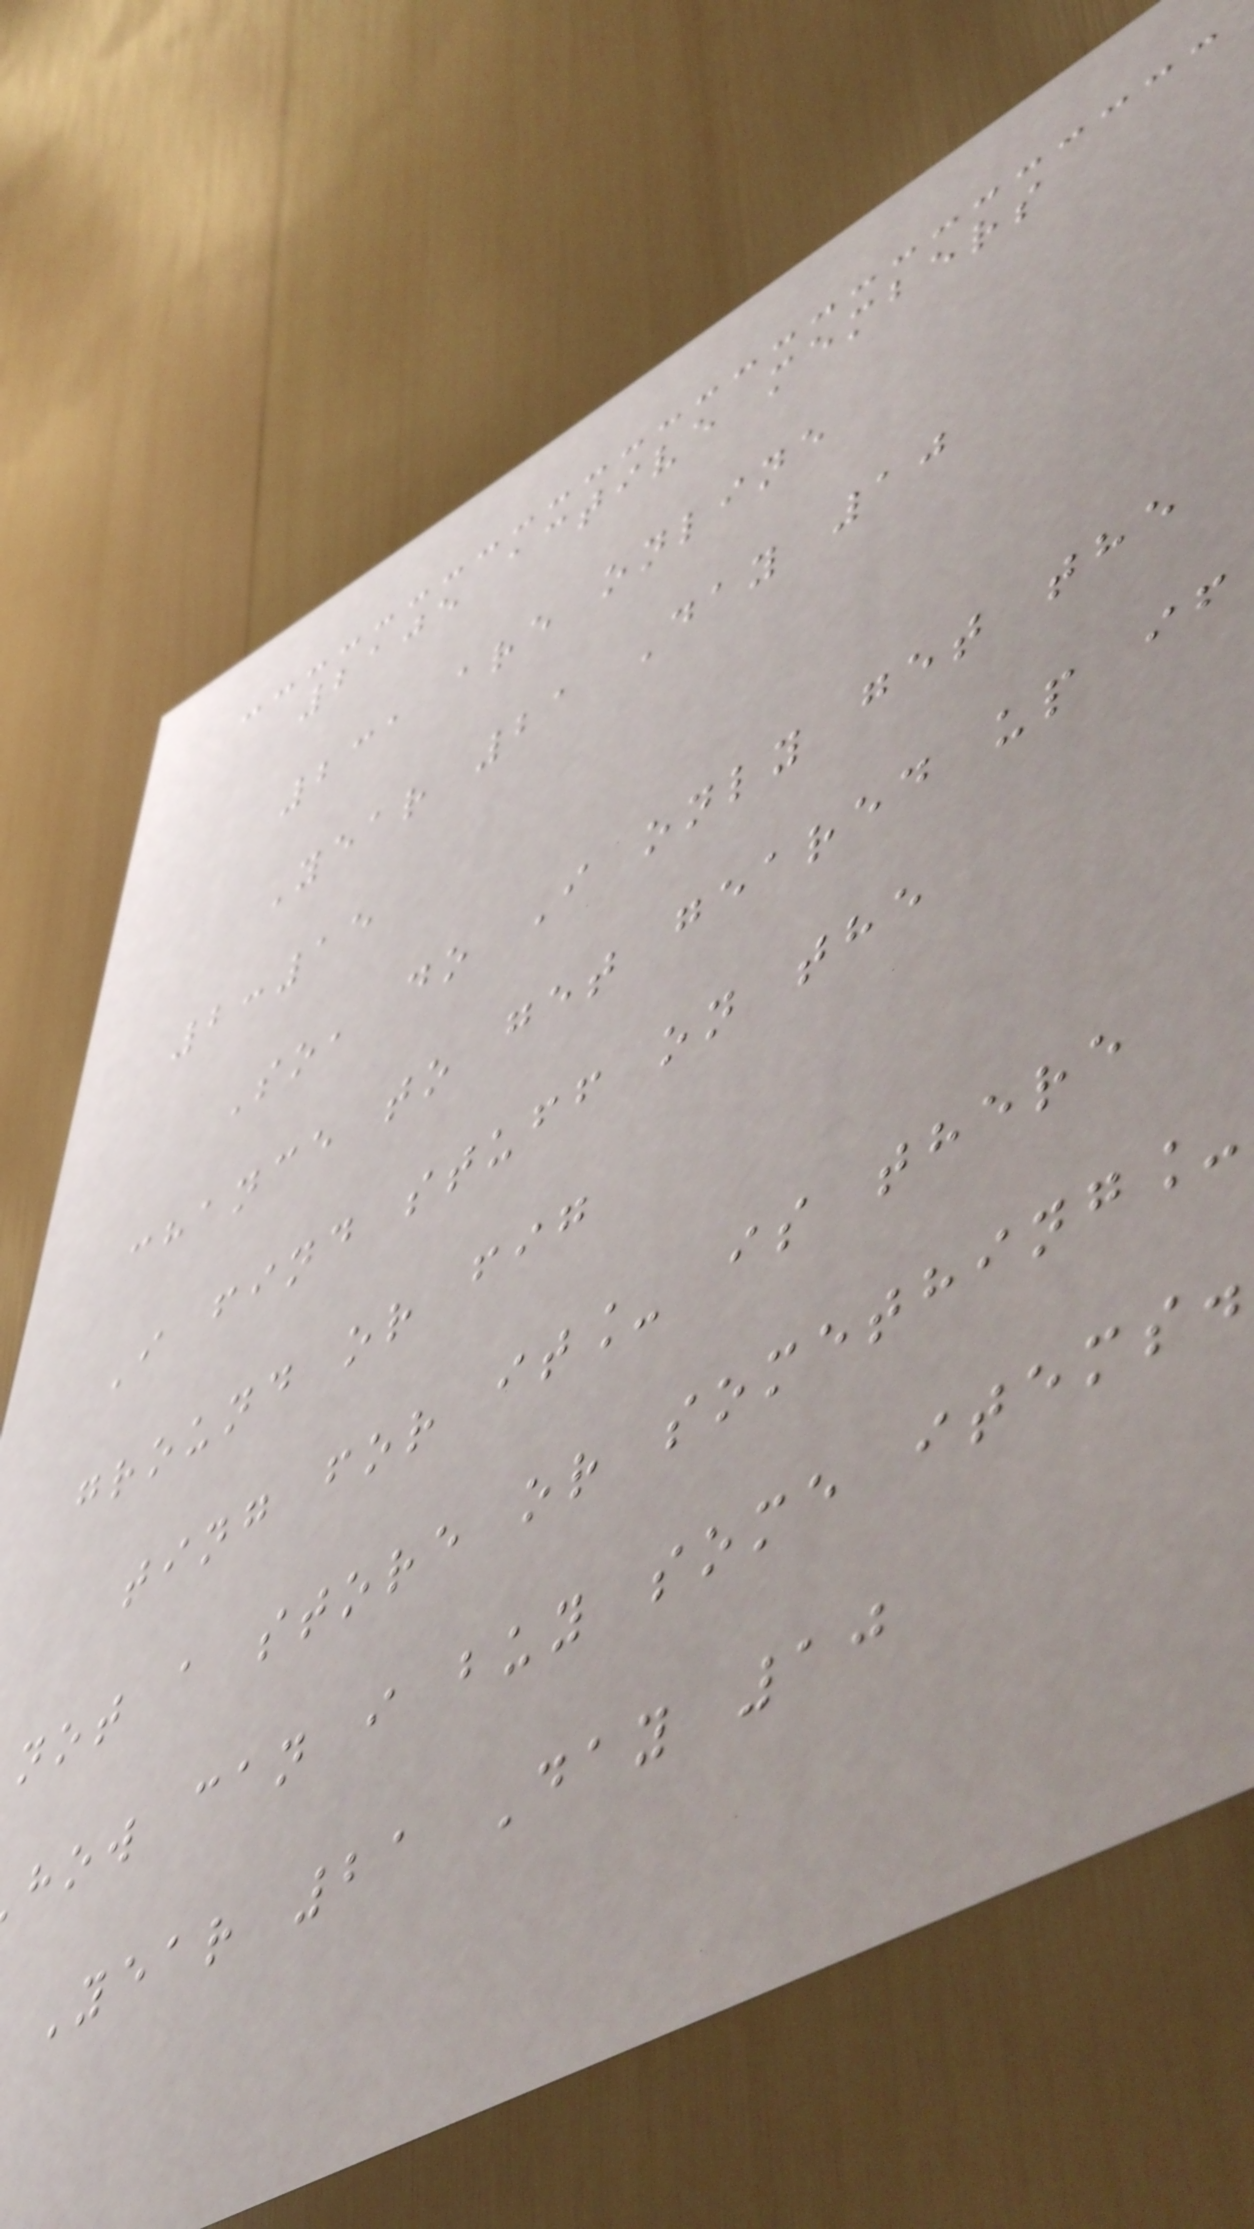2105 active members
231 are online
Year 21 Day 10
2:15
So, do I only get the
chance to get geared up if
I find stuff on the
ground or fig
ting for it_ is there
not a store or something_
how can i buy some items.
Year 21 Day 10
